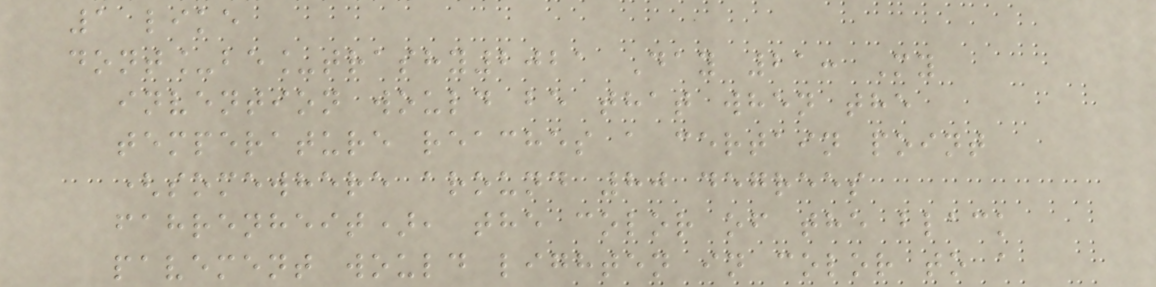1 like
dont_be_trashy2021 Day 21: My
invention would be that when the
temperature reaches a certain point
(somewhere around 80 degrees
fahrenheit), the color of the black
pavement would lighten in color to a
